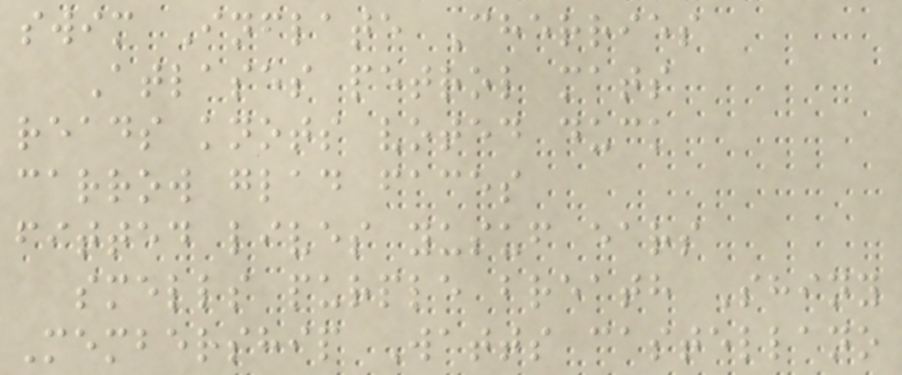swim Inflate Cherries
Atlases petrol mats
reads knots voted duck
carrow glad faces
fitted lives yusuf ears
smells purple breath Shiny
Membership Watts castellano
